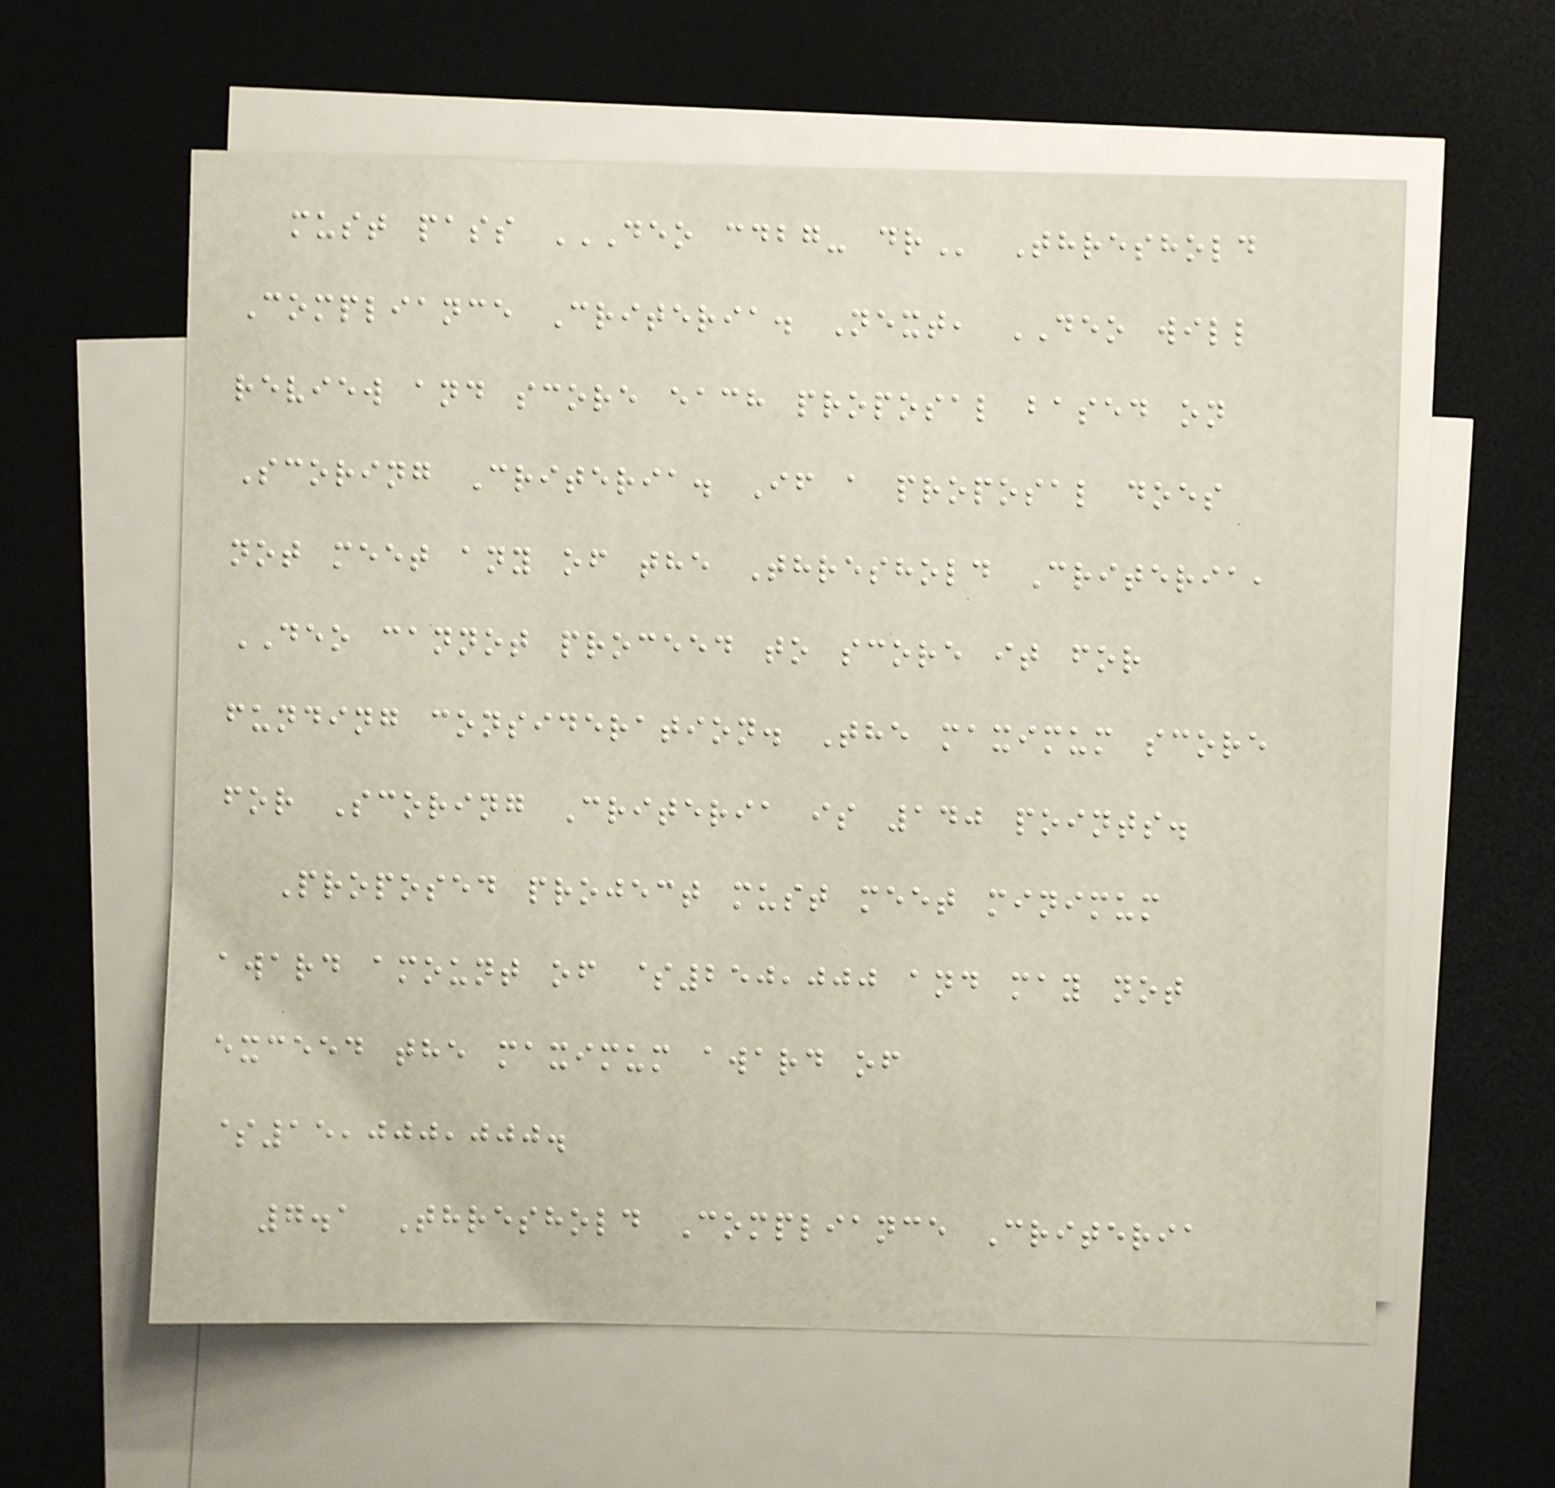must pass DEO CDBG- DR Threshold
Compliance Criteria. Next, DEO will
review and score each proposal based on
Scoring Criteria. If a proposal does
not meet any of the Threshold Criteria,
DEO cannot proceed to score it for
funding consideration. The maximum score
for Scoring Criteria is 140 points.
Proposed project must meet minimum
award amount of $250,000 and may not
exceed the maximum award of
$15,000,000.
7.1 Threshold Compliance Criteria
